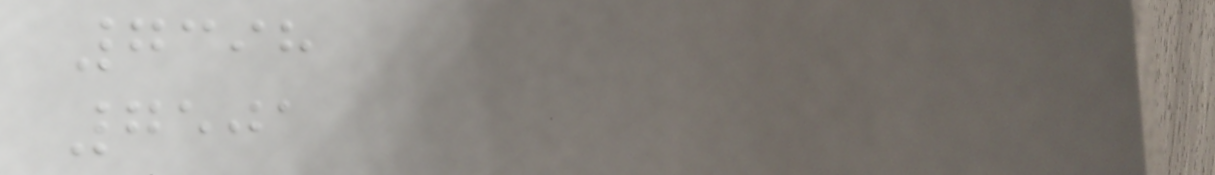7398
7501
